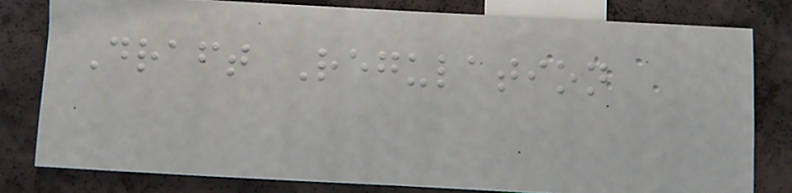Draft Regulation
